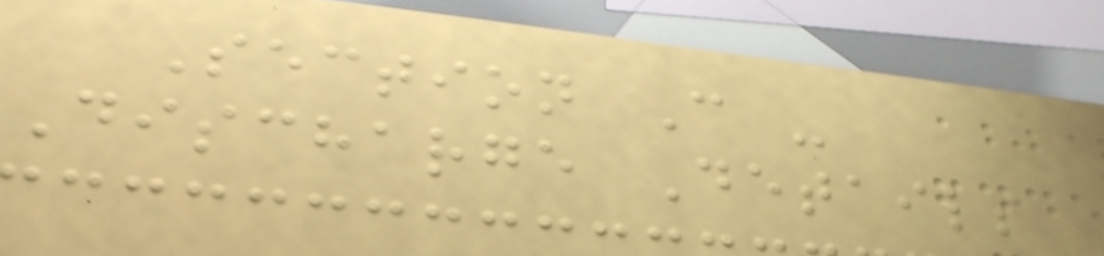Section C -
Discharge Details
